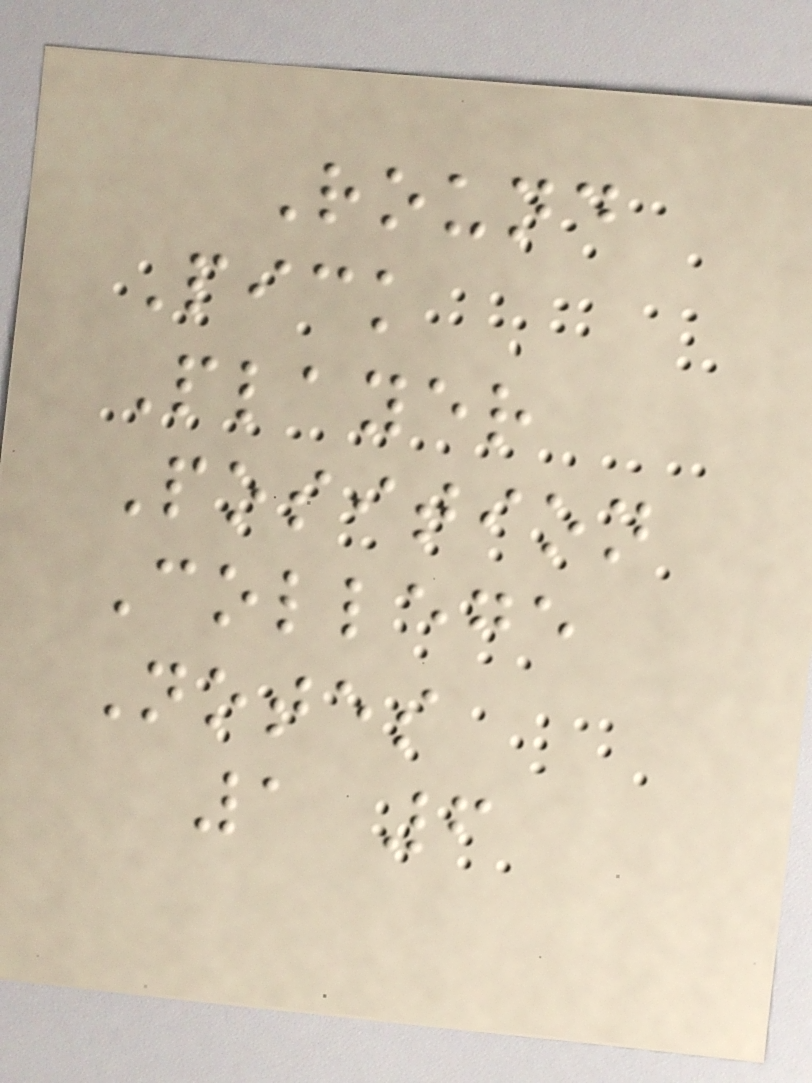Round
Pick
Player
Position
College
Notes
1 6
